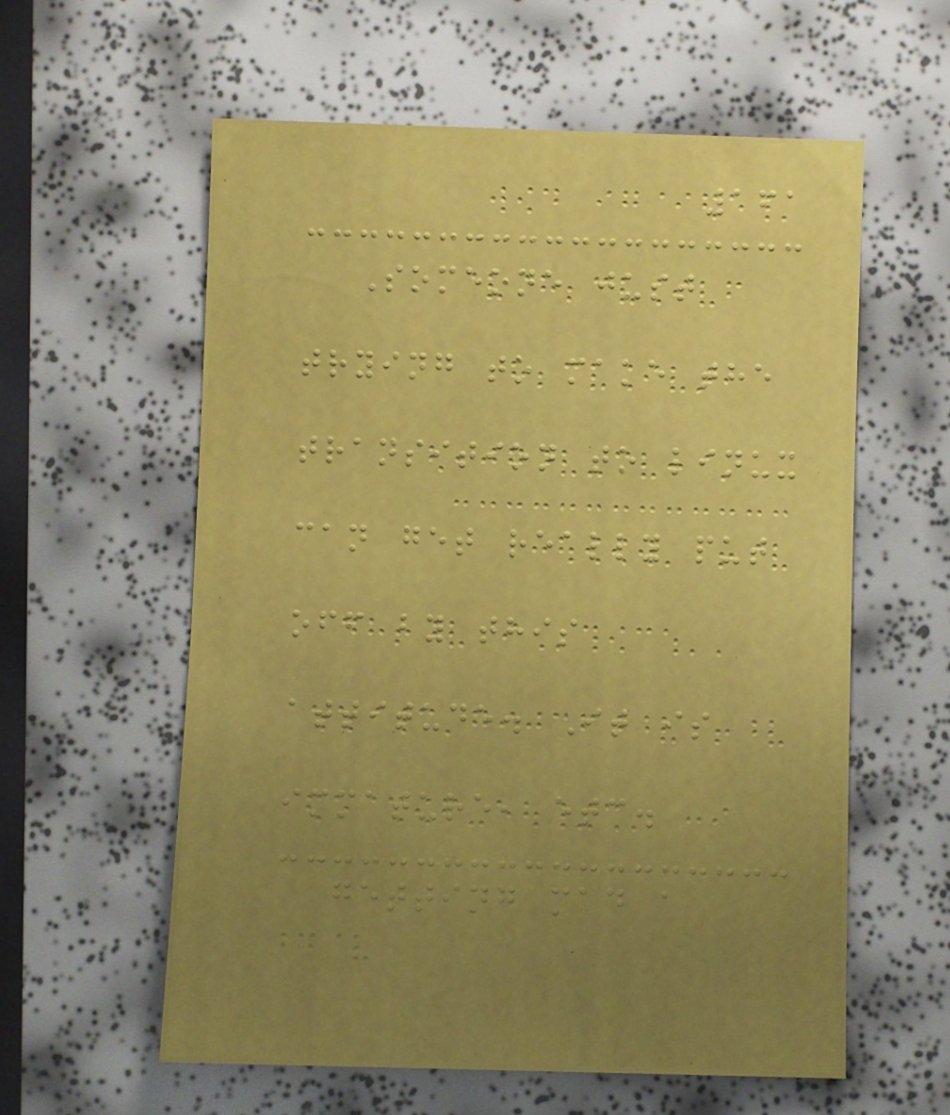161
Someone just
trying to make the
transition to linux
can get really put
off by this
attitude. It is
immature, etc.
getting mad a
